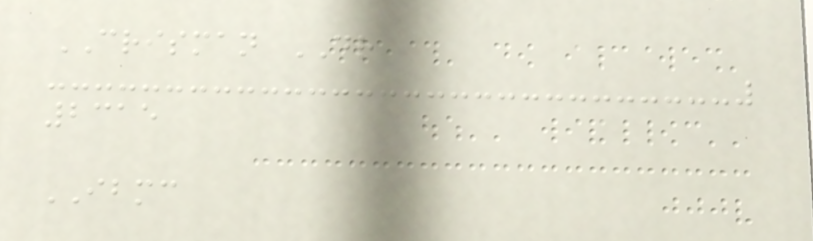CRISMAN DR
2315
IBMC
